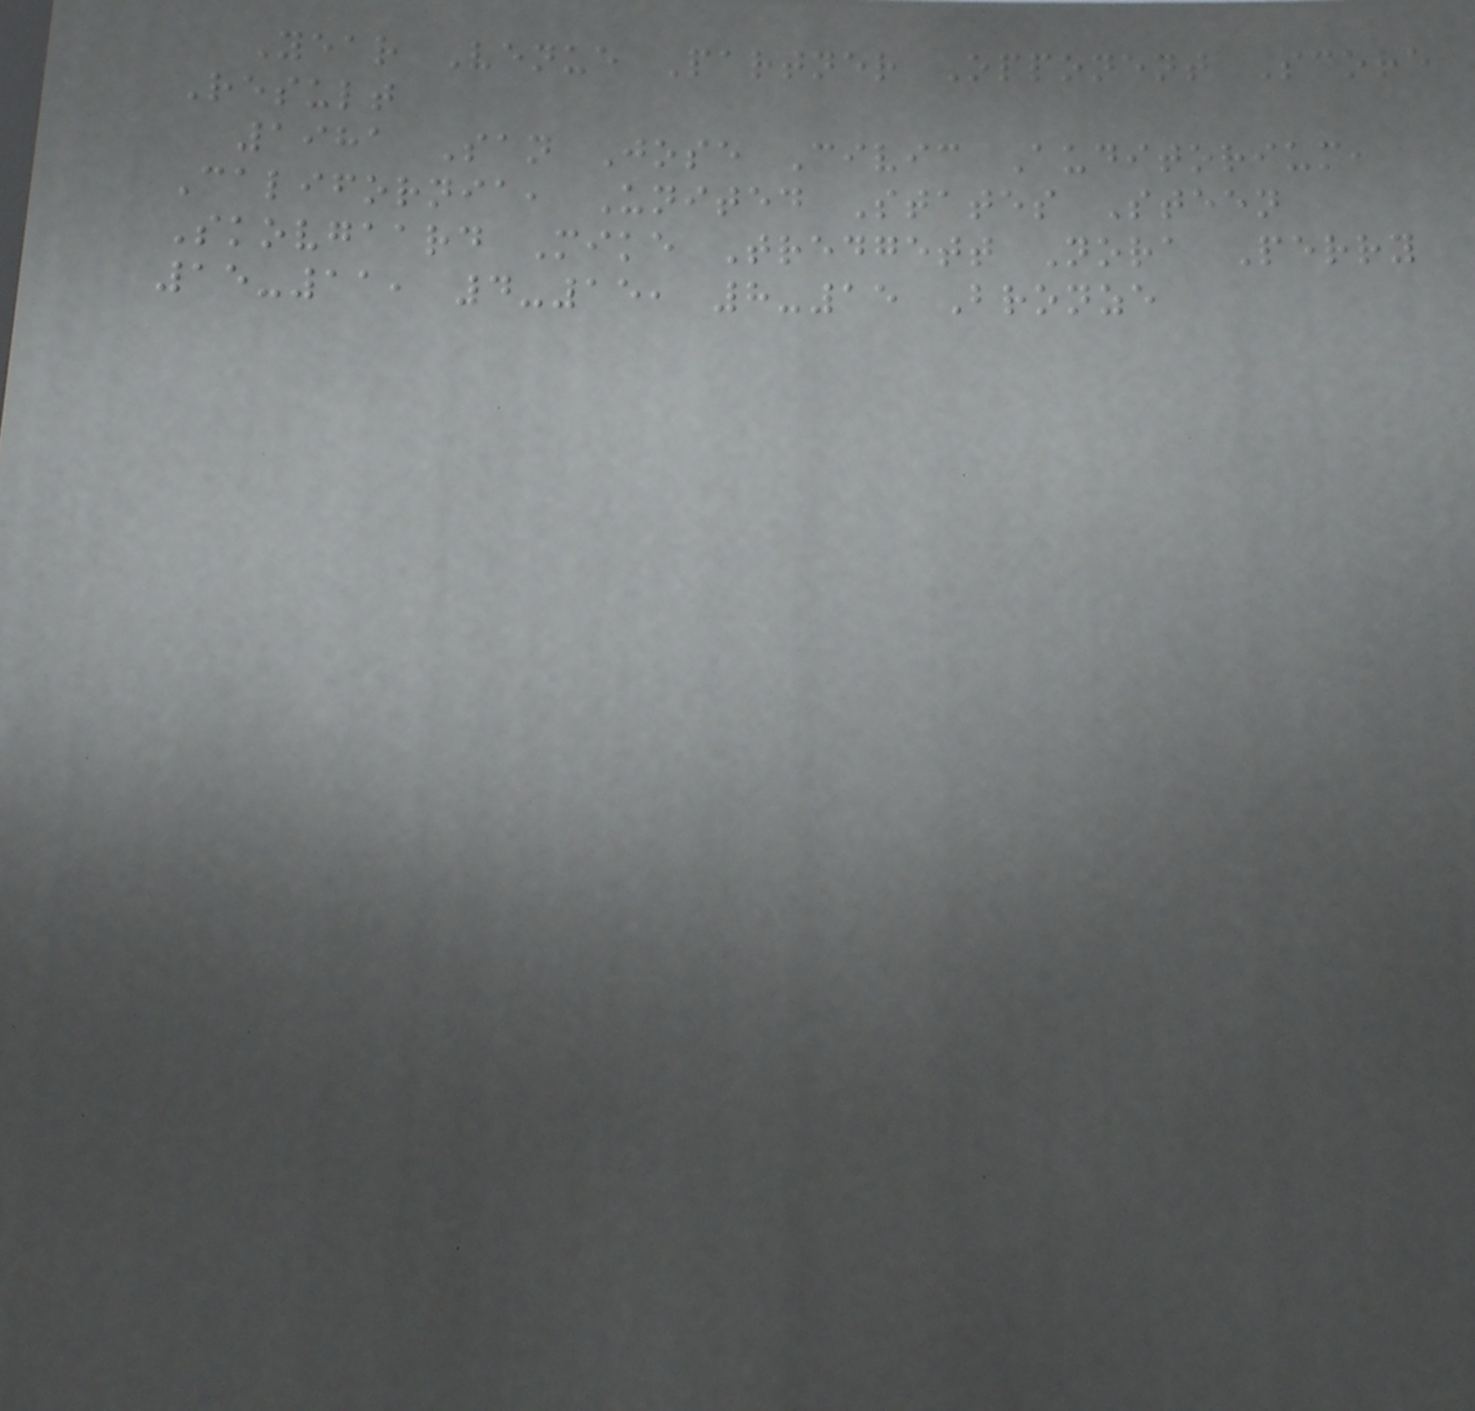Year Venue Partner Opponent Score
Result
1981 San Jose Civic Auditorium,
California, United States Steen
Skovgaard Mike Tredgett Nora Perry
15-11, 4-15, 8-15 Bronze
